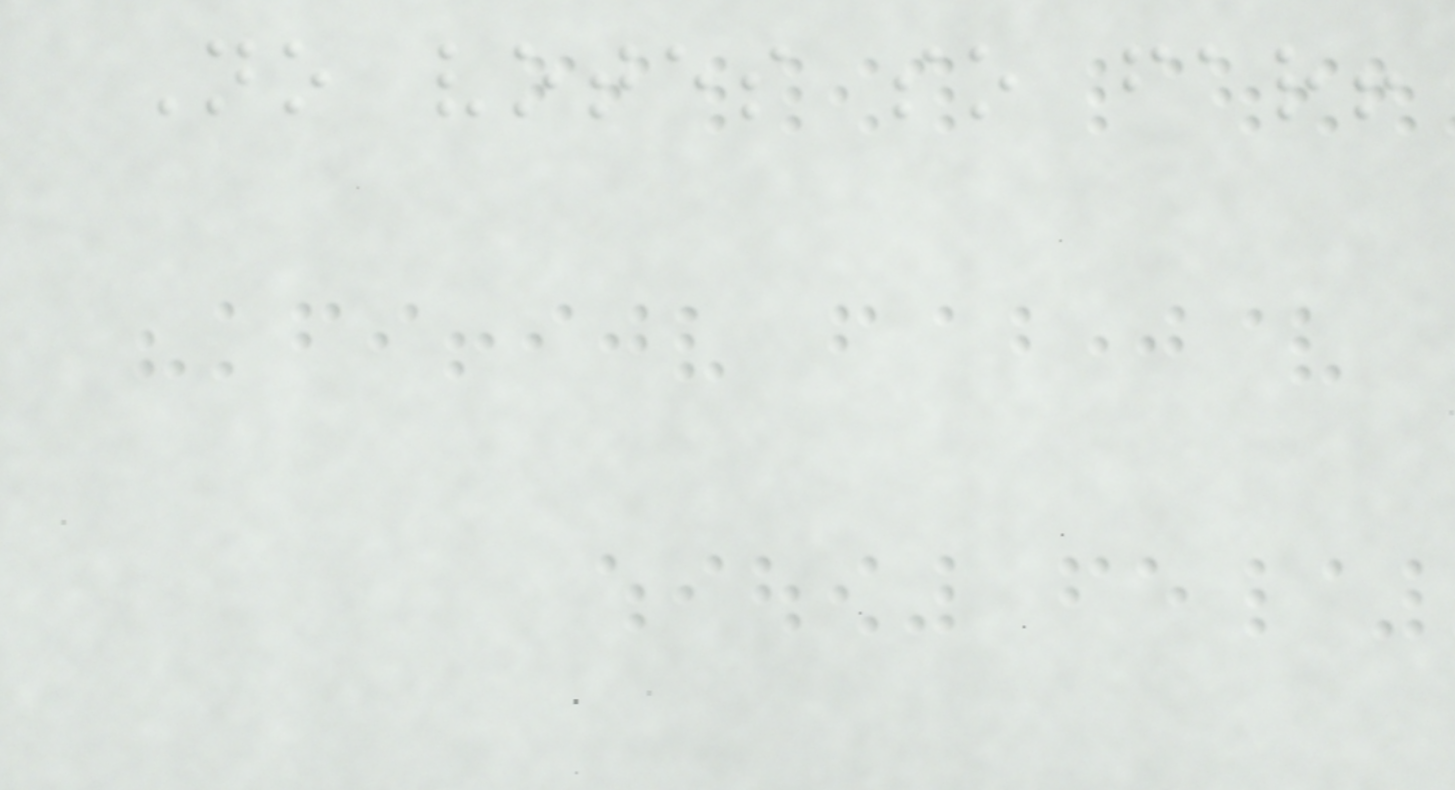No votes so far!
